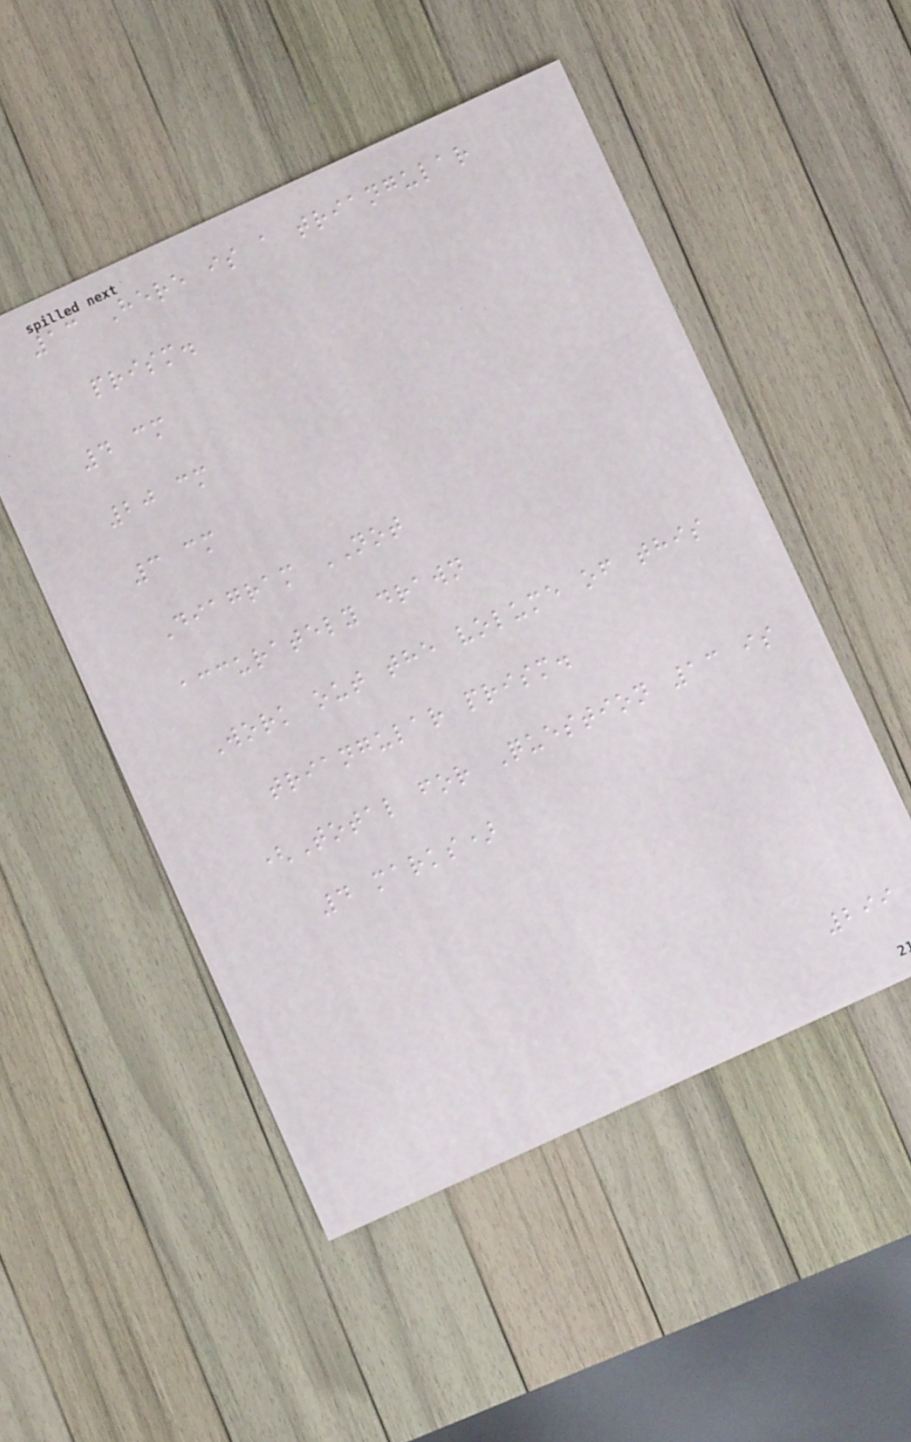13 Here is a triangular
prism.
4 cm
20 cm
3 cm
Diagram NOT
accurately drawn
Work out the volume of this
triangular prism.
(Total for Question 13 is
4 marks)
299
